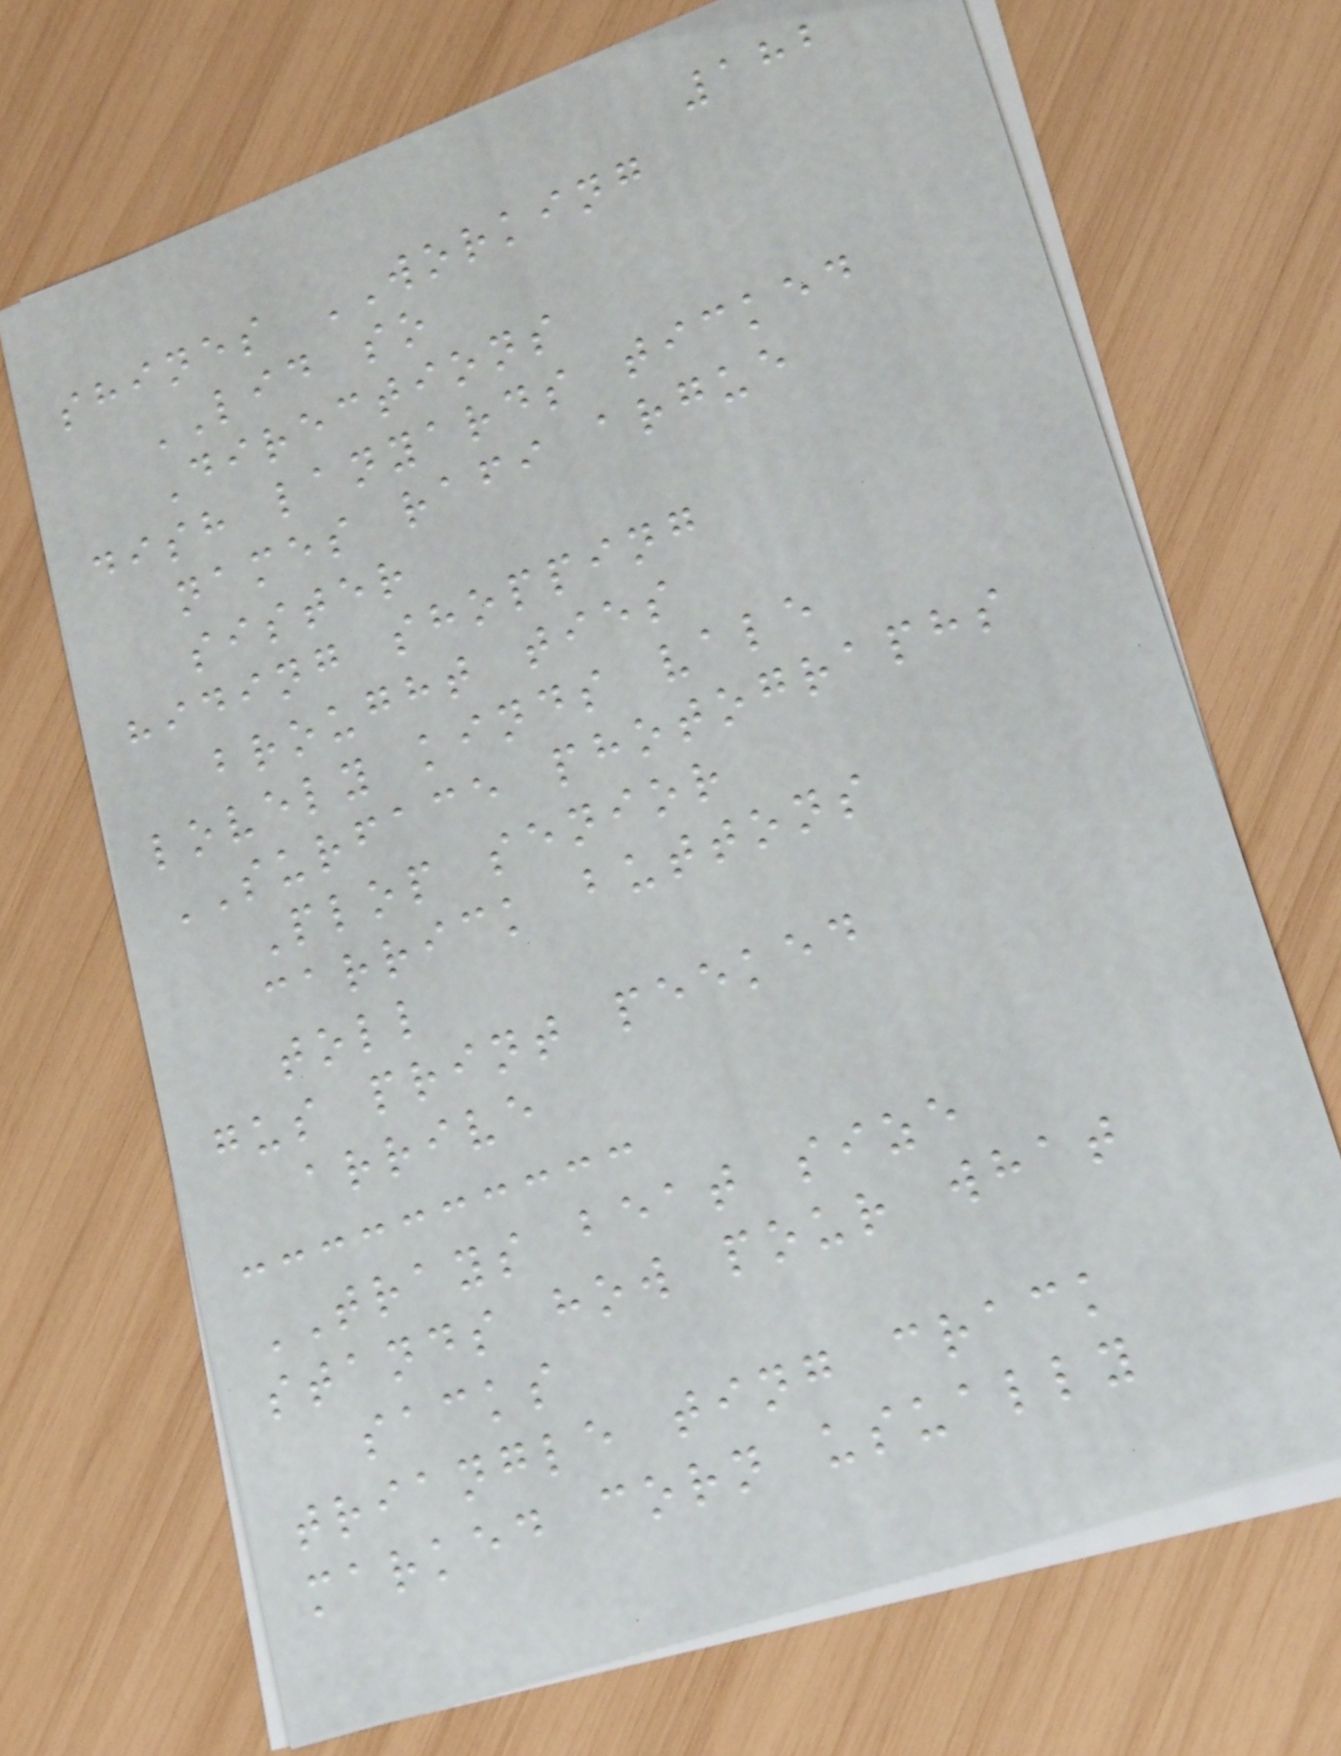182
shines WORKING
LID so
Directions
dish lanyards ticked
names rafi argue
sister
hiding shopping
brought ties
lovely kinds vale
SURFACE photographs
Plop senior
carrick buttons
toll
gus print peeked
arrive
TRAYS beat size
stands how pour what
sacks
triangle ting crack
marked corn usually
